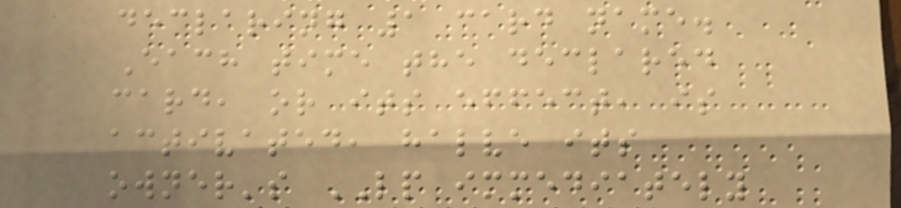declaring 1 card name.
Each time the declared
card, or its effect, is
activated, halve its
owner's LP immediately
